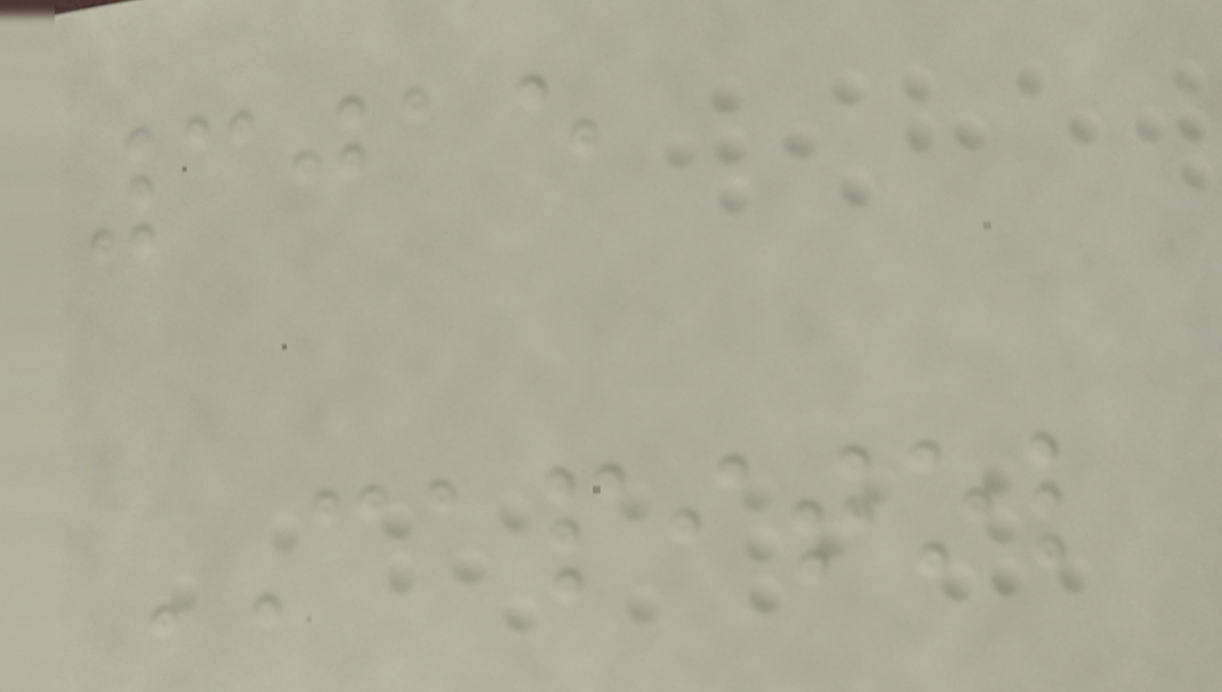3015
CAPITOL
